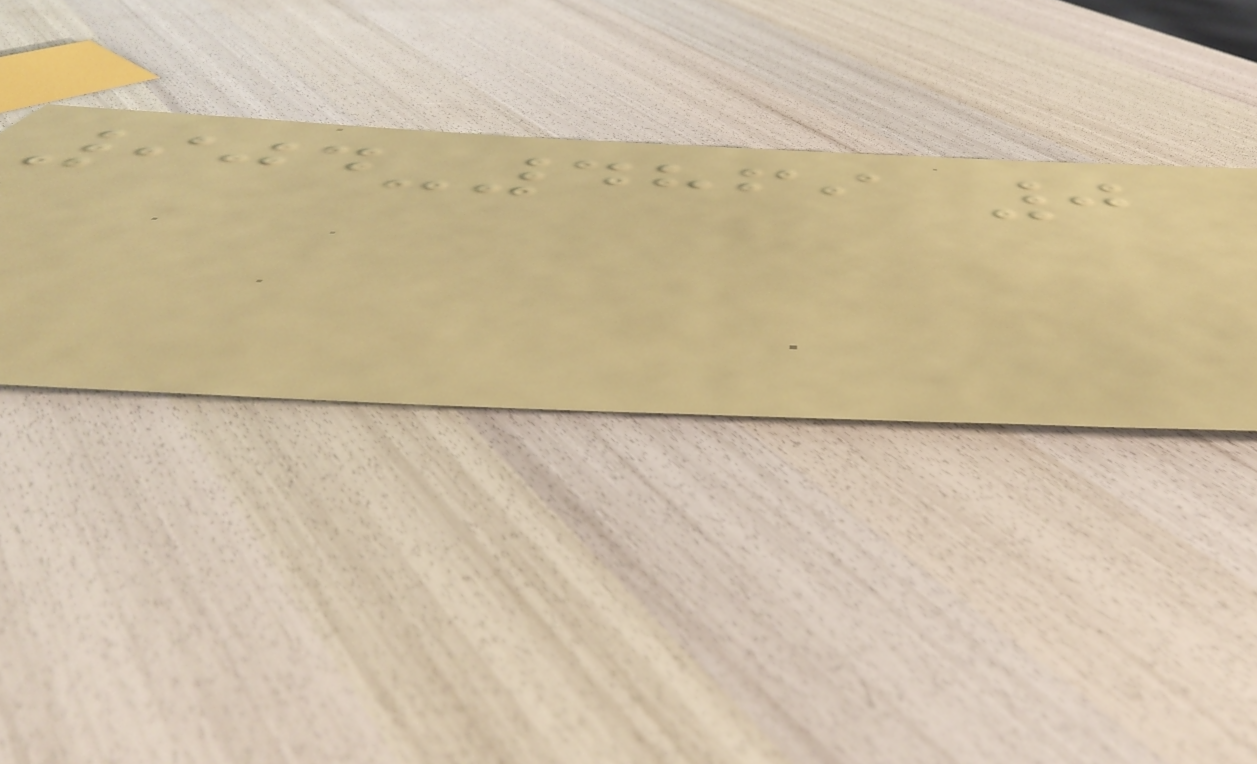904-4869 0
